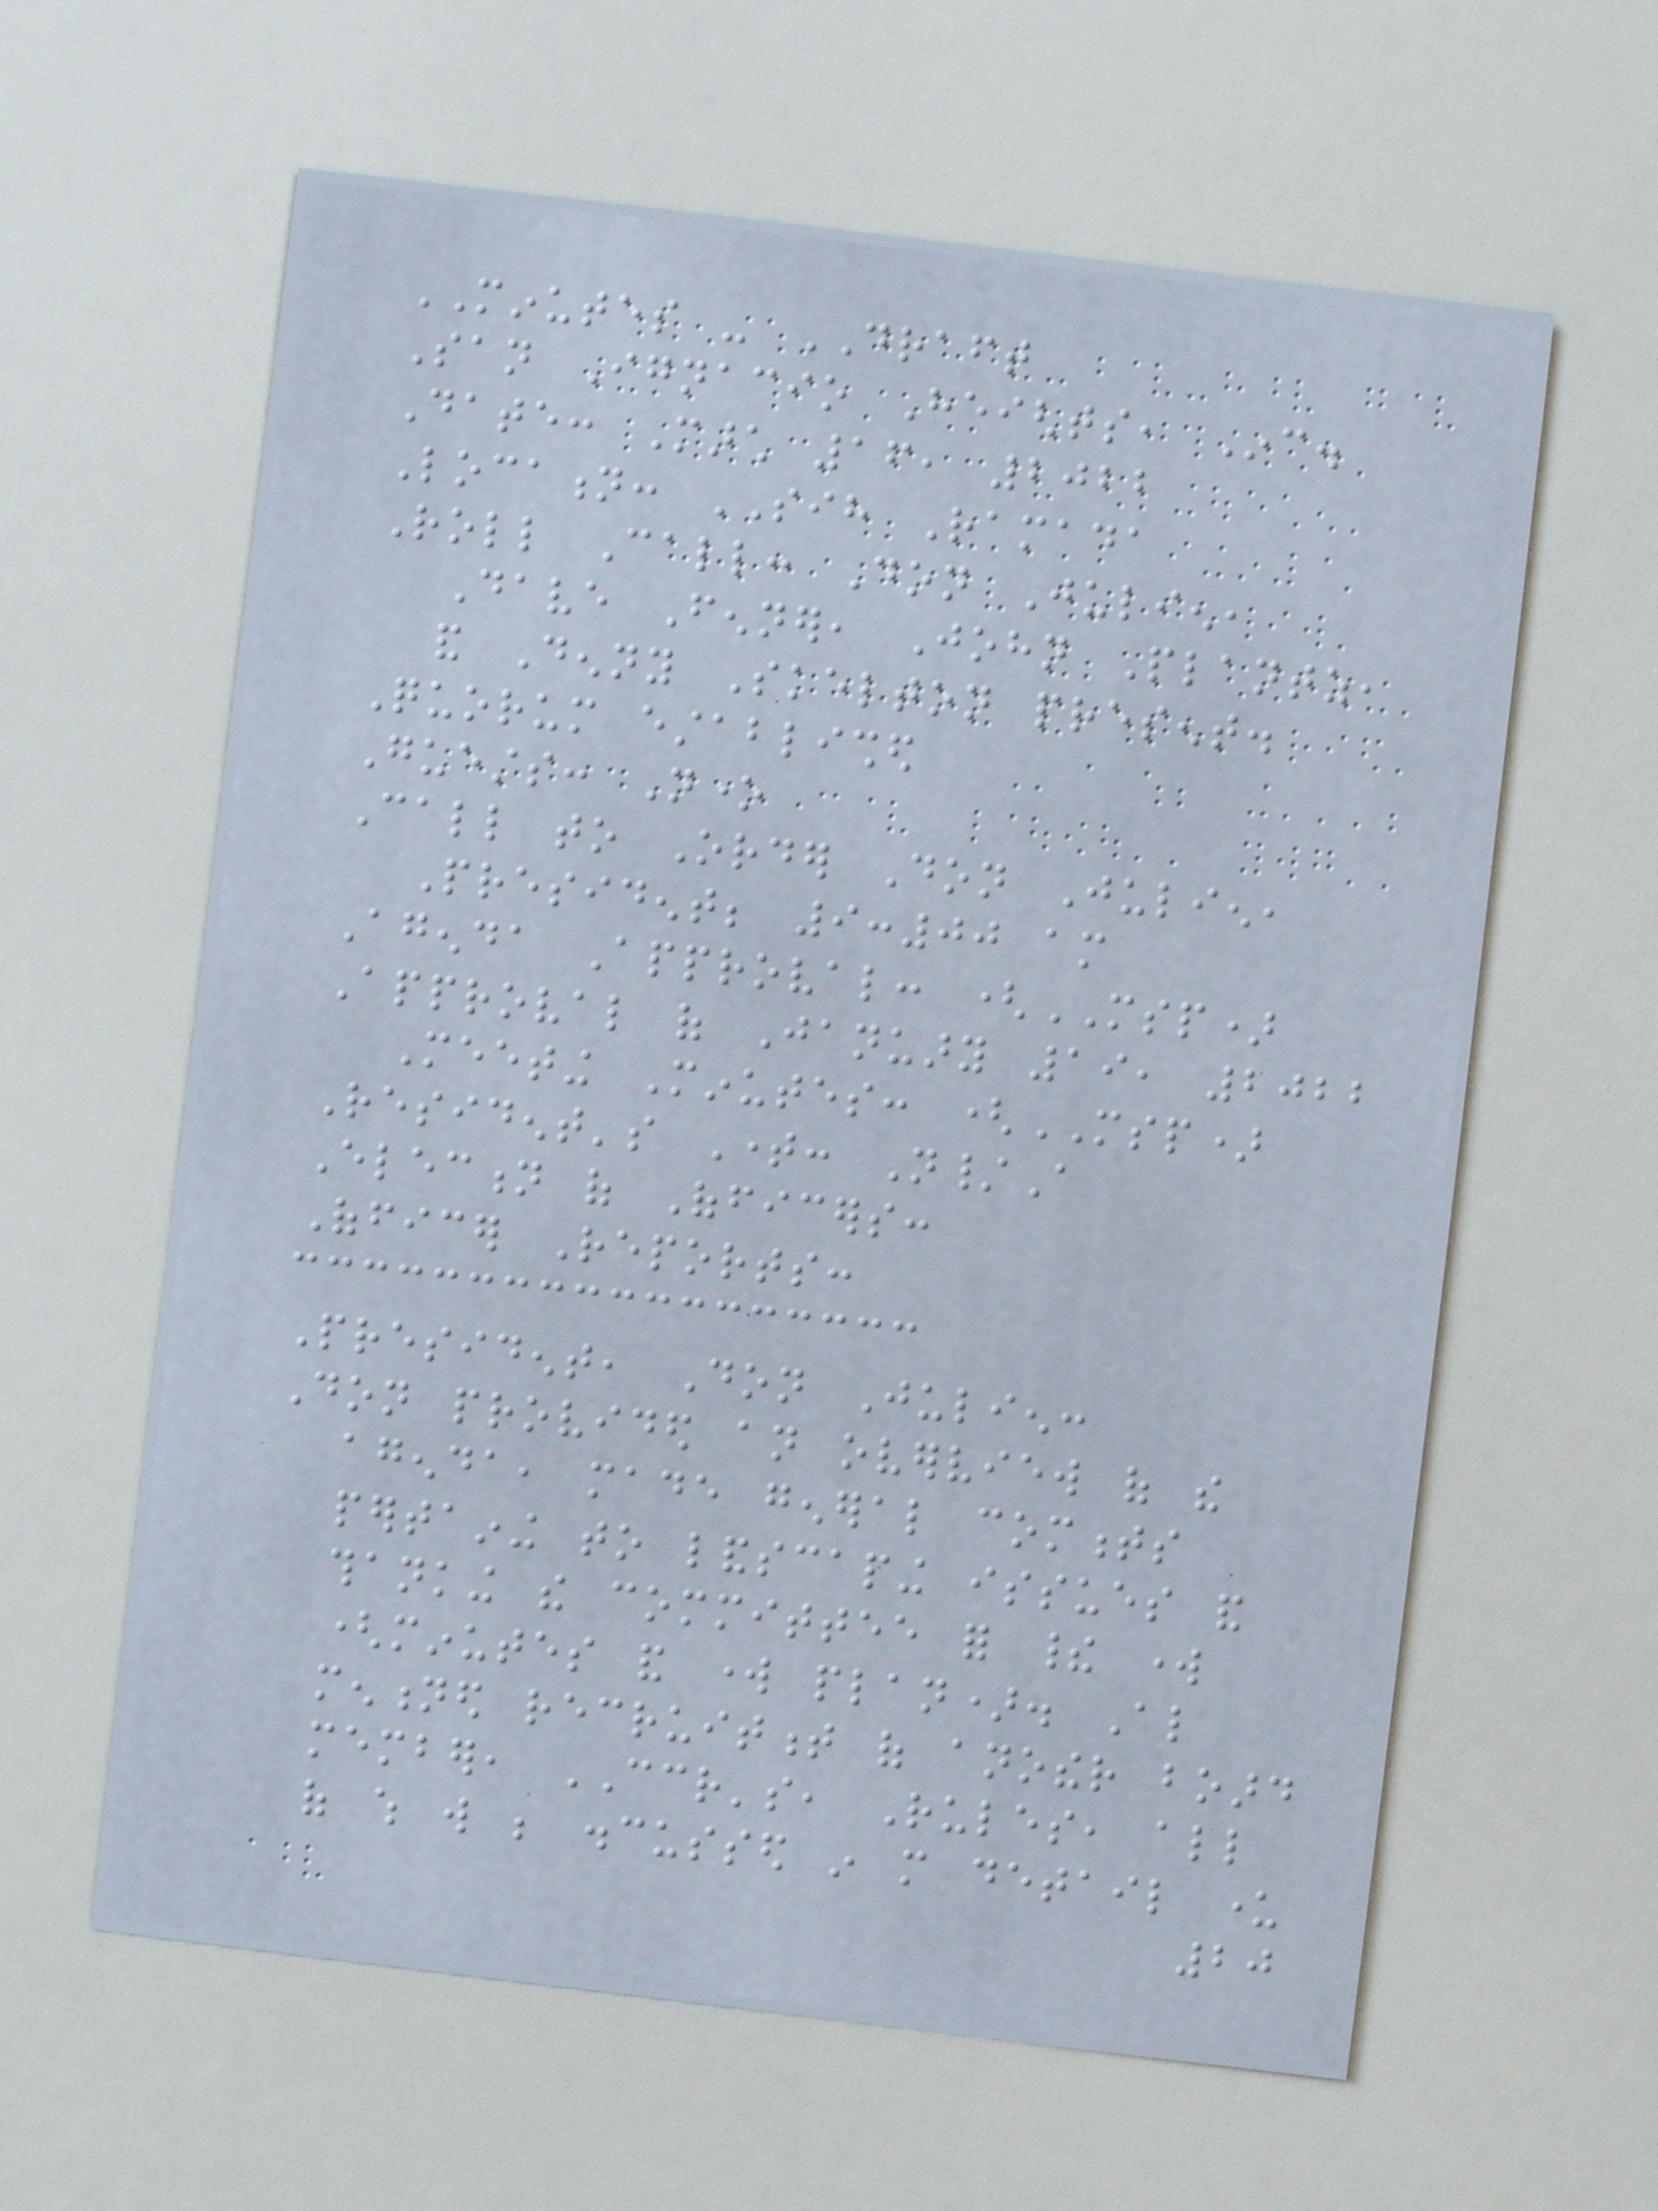MINUTES - DRAFT
San Ignacio Heights, Inc.
Date: March 16, 2022
Location: SIH Ramada
Roll Call: Don Julien,
Dave Fenner, John Plantz,
and Denny Skelton present.
Quorum established
Guests: None
Call to Order Don Julien,
President; 9:00 am
Agenda Approval: (MSP)
Approval of January 19, 2022
Meeting Minutes: (MSP)
Resident's Time: N/A
Election of Officers:
Officer Reports:
President, Don Julien:
Don provided an overview of the
agenda, made general comments
pertaining to landscaping issues and
thanking the committee for their work
(minutes and work plan). Also
mentioned recruitment of another board
member, CCR's, Rules, all
of which will be discussed in more detail under
20
